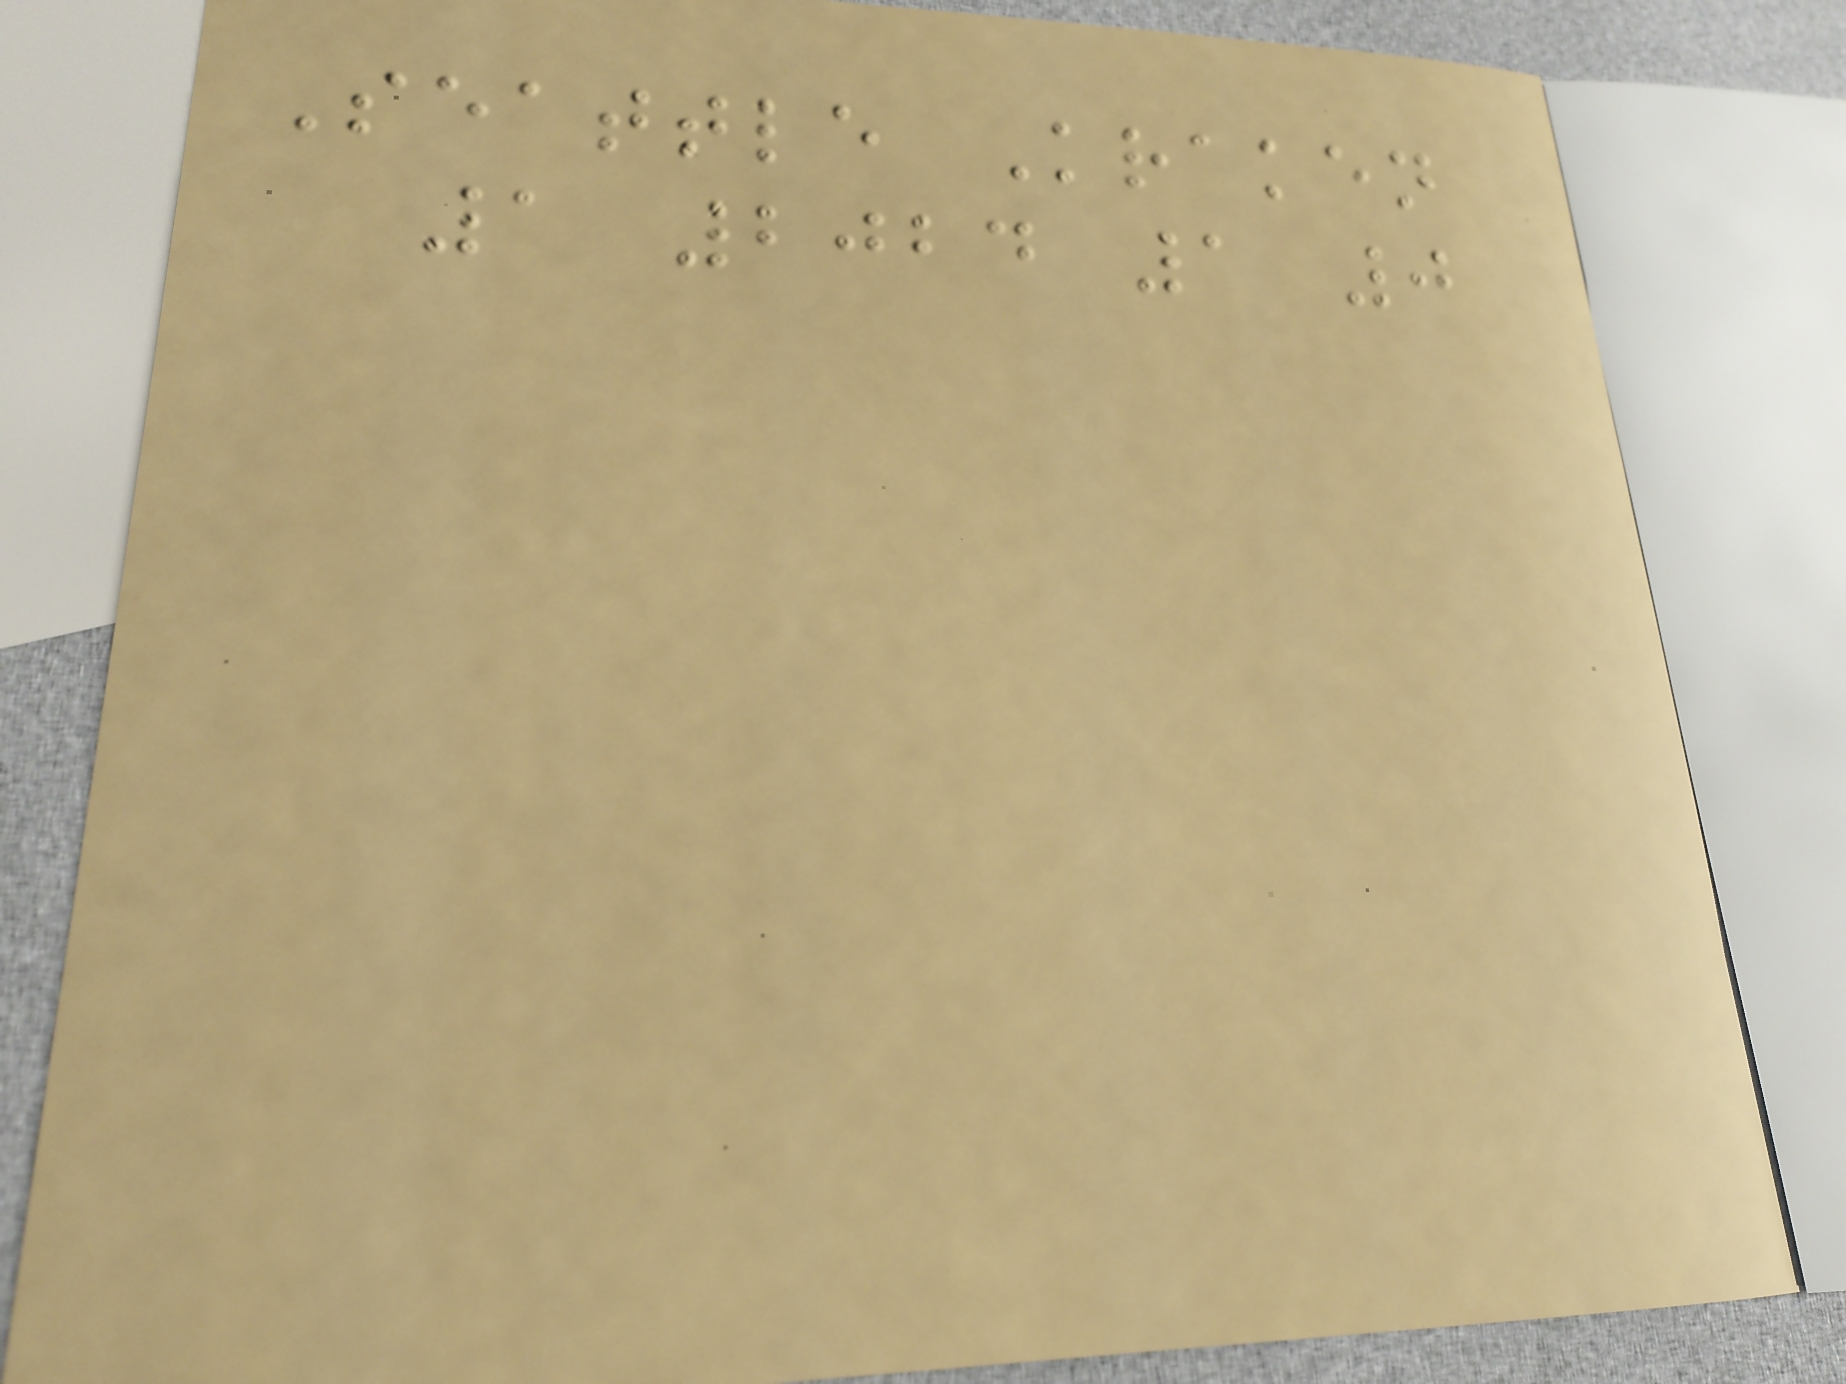Seattle Kraken
1 2024 1 0
